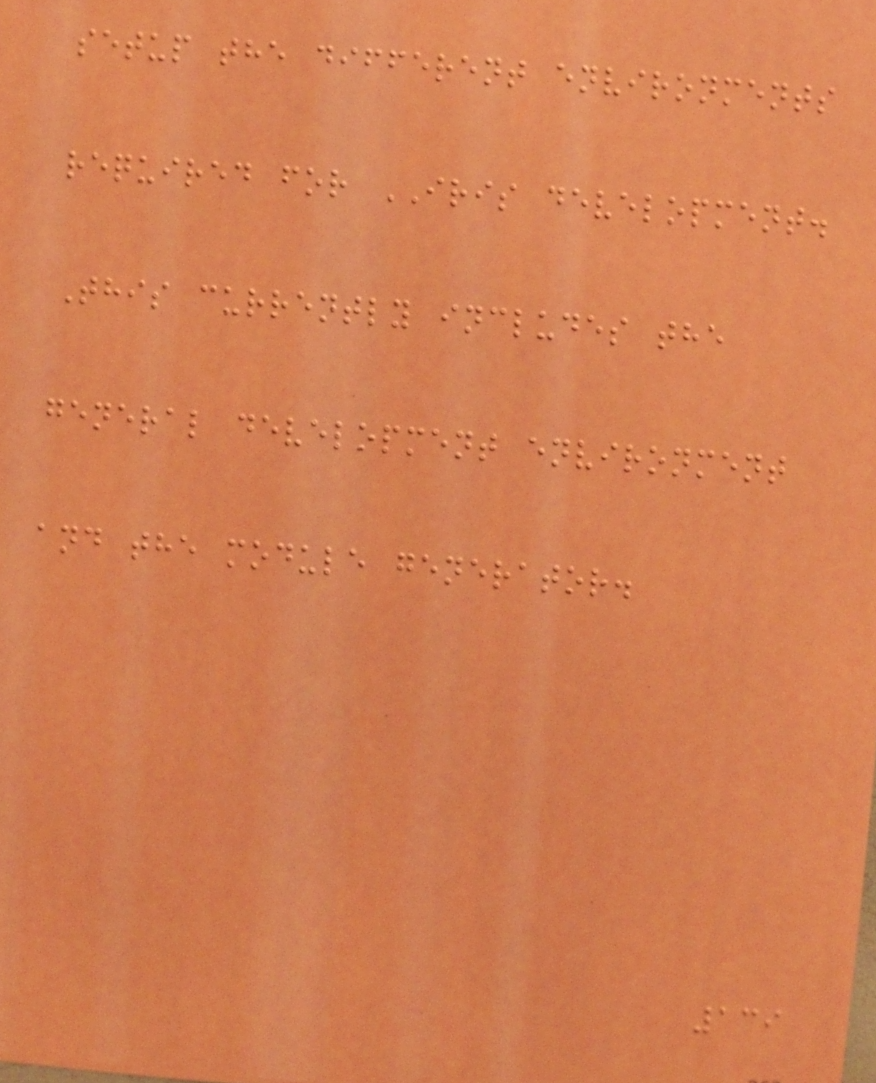setup the different environments
required for IRIS development.
This currently includes the
general development environment
and the module generator.
139
